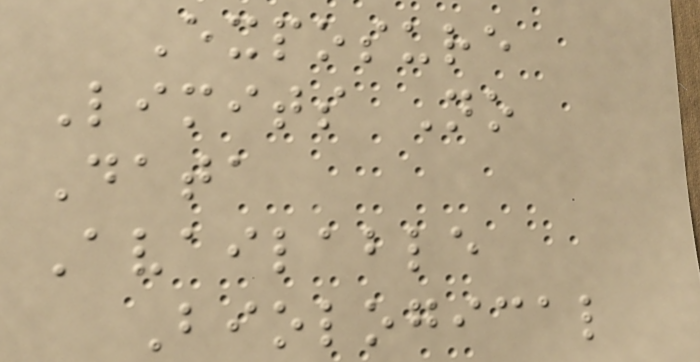Exposure
Limits No
Data
Available
Biological
